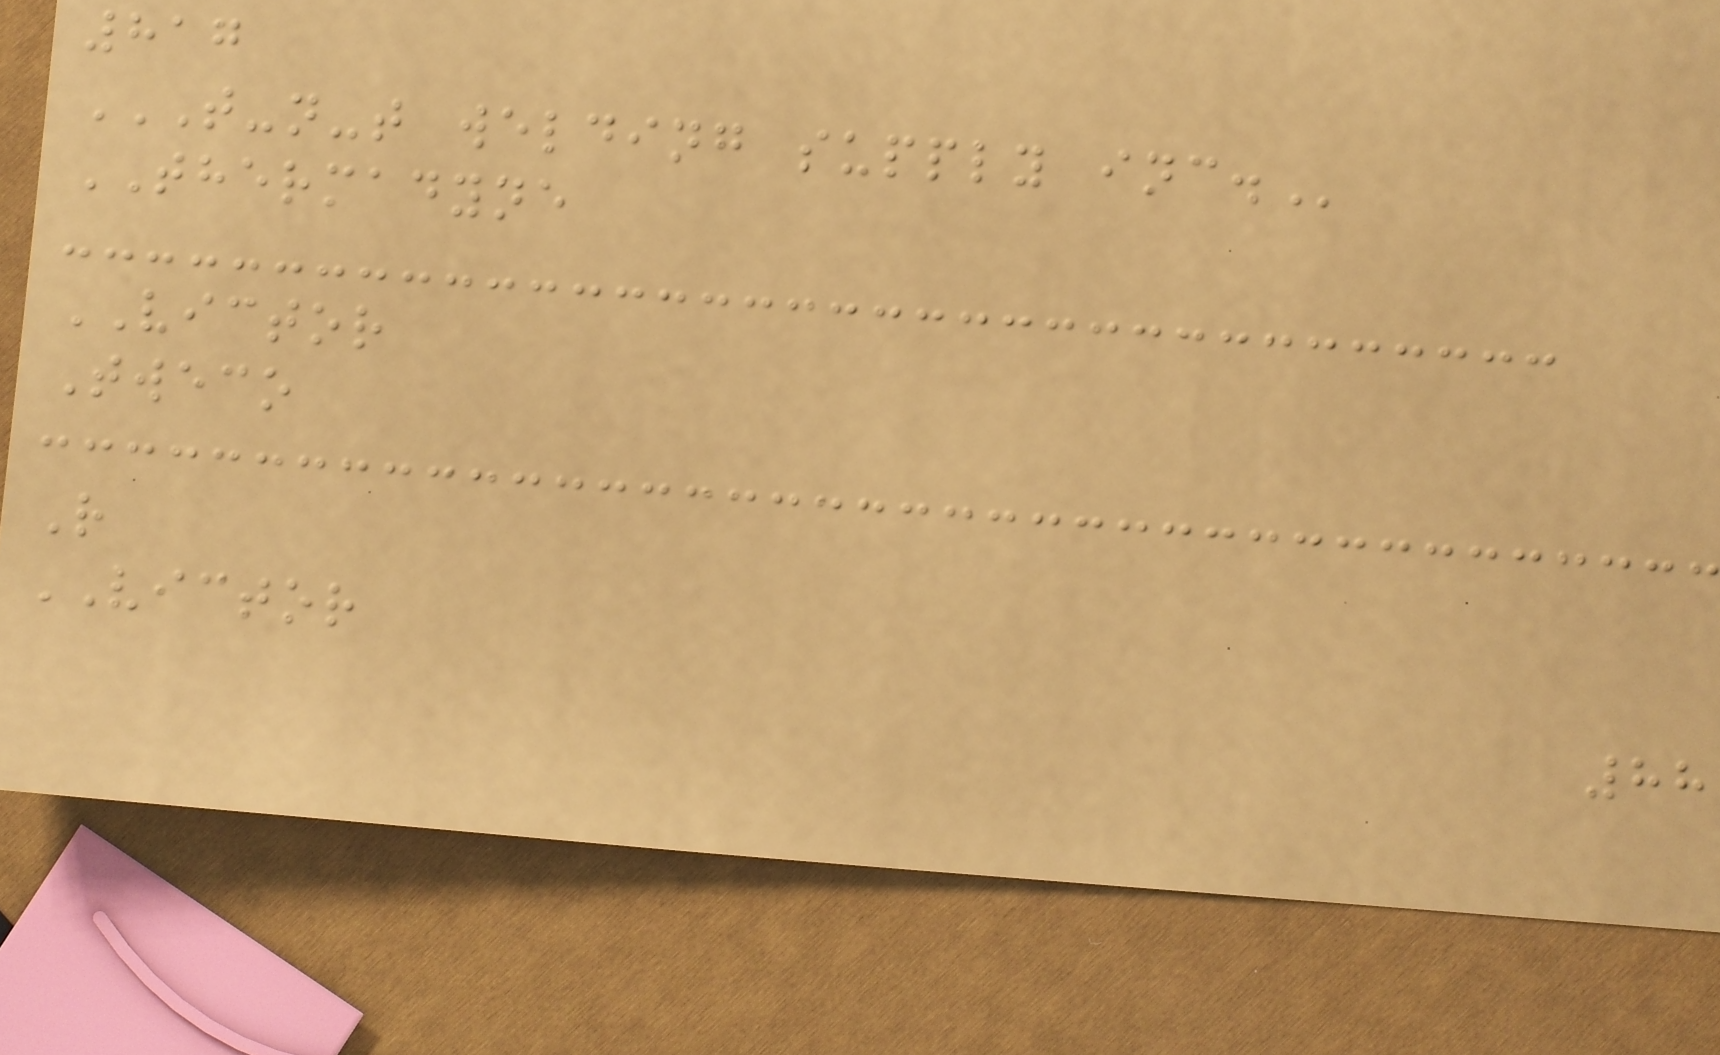817
T-N-T WELDING SUPPLY INC.
THERMADYNE
VICTOR
Tweco
R
VICTOR
88
